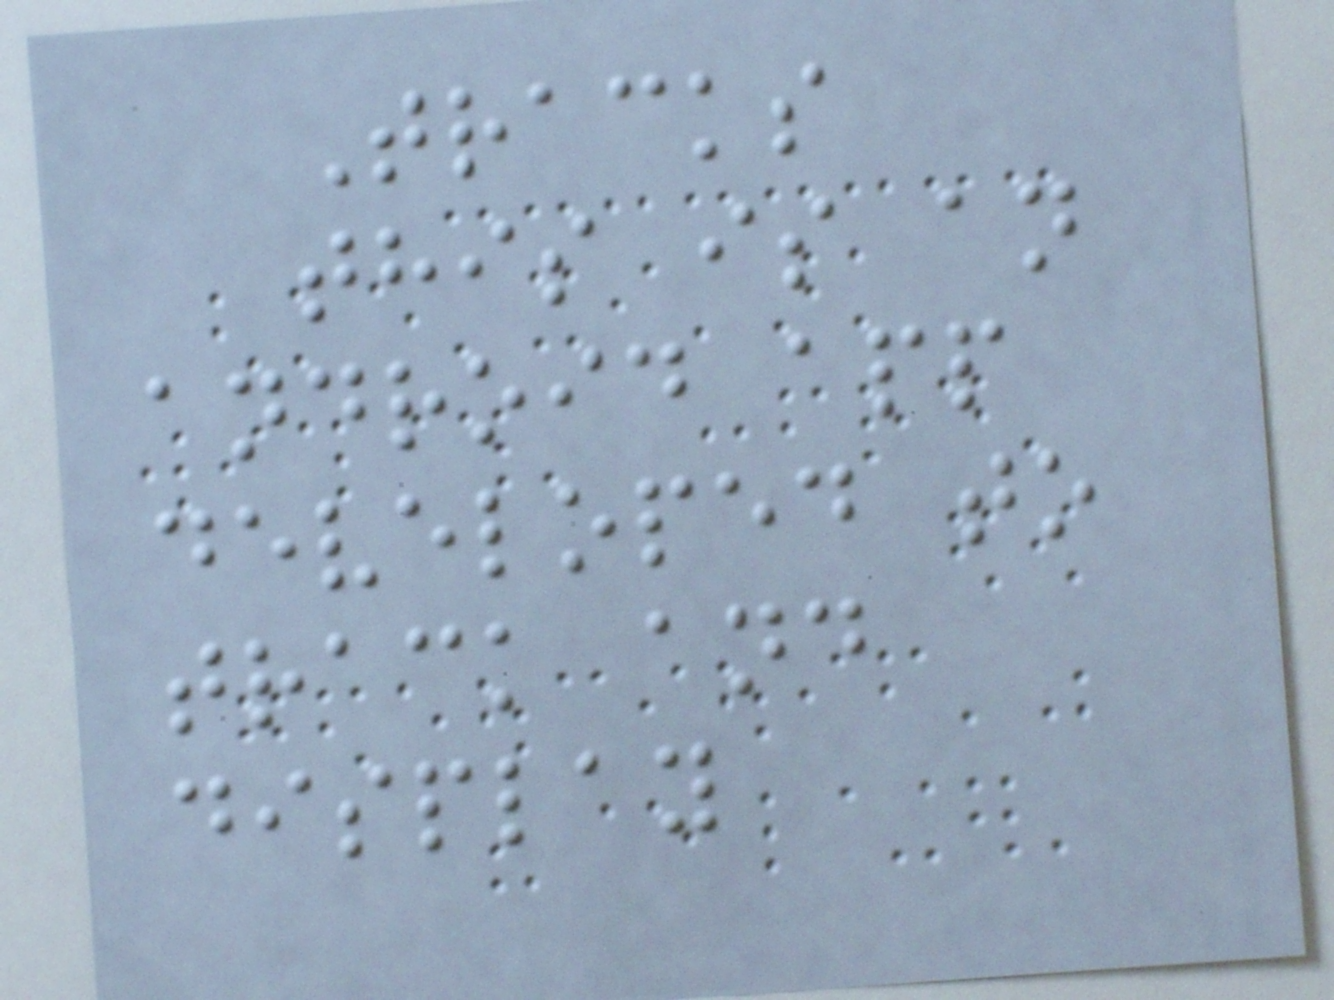Tracks
this is an
android app
developed to
track and
display
